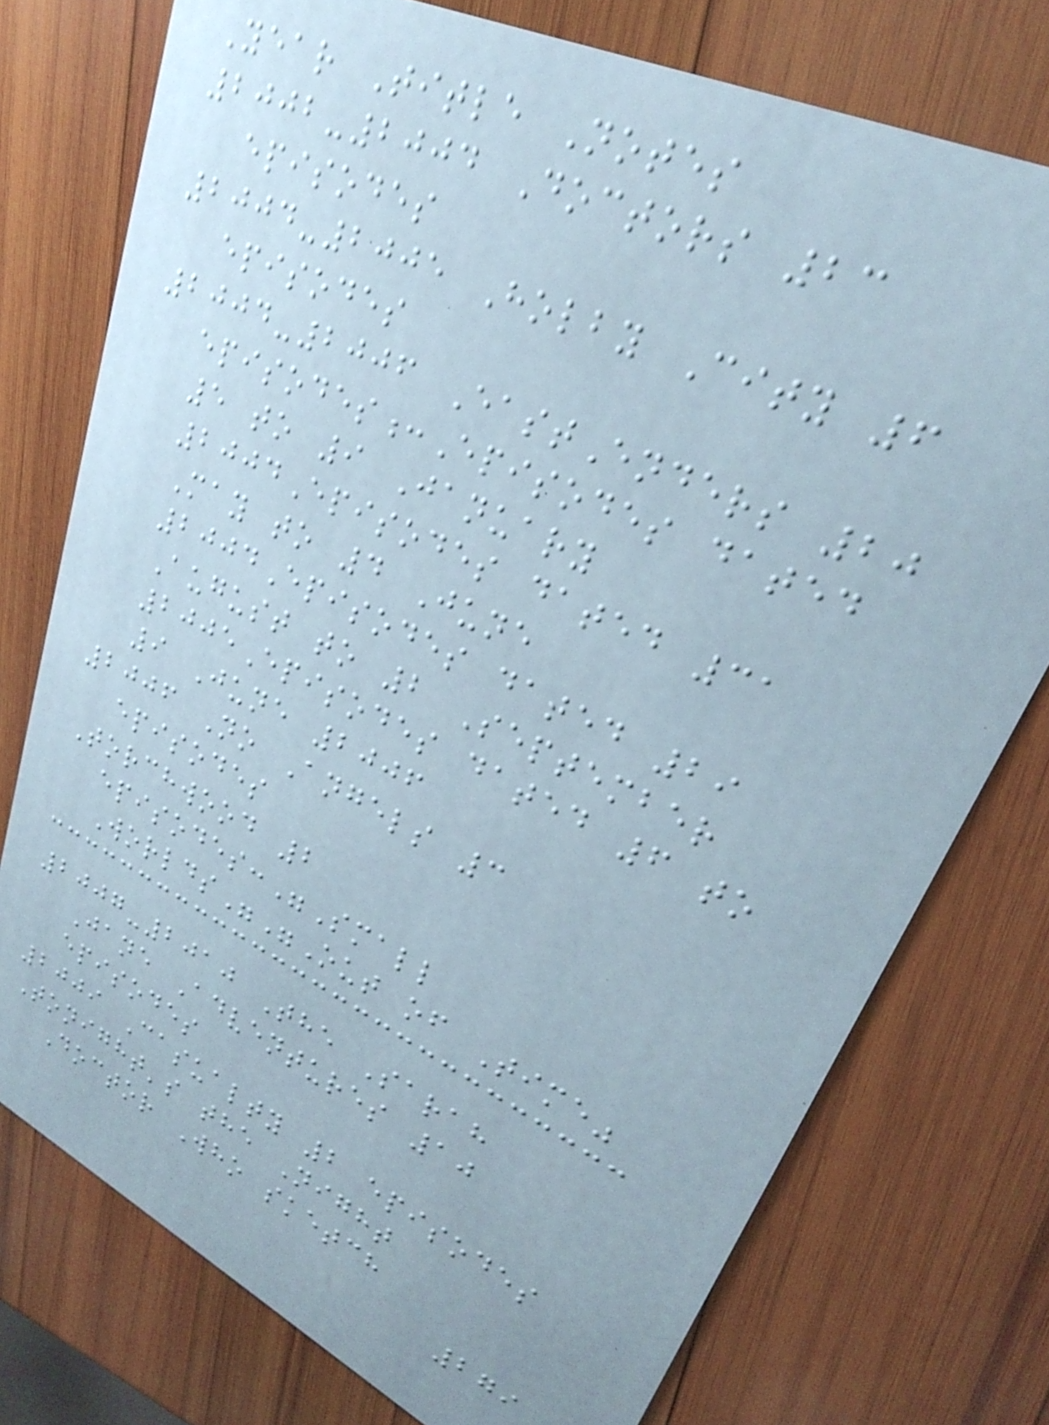Year Title Notes
2002-2004 Doctors 23
episodes
2004-2005 Holby City 6
episodes
2004-2006 EastEnders 20
episodes:Episodes dated
5 to 9 January
2004Episodes dated 31
May to 4 June
2004Episodes dated 29
August to 2 September
2005Episodes dated 6 to
9 June 2006
2006 No Angels 3
episodes
Torchwood 2
episodes:"Small
Worlds""Out of Time"
2007-2010 The Sarah
Jane Adventures 10
episodes
2009 Casualty 2 episodes
Tonight's the Night
Doctor Who sketch
279
